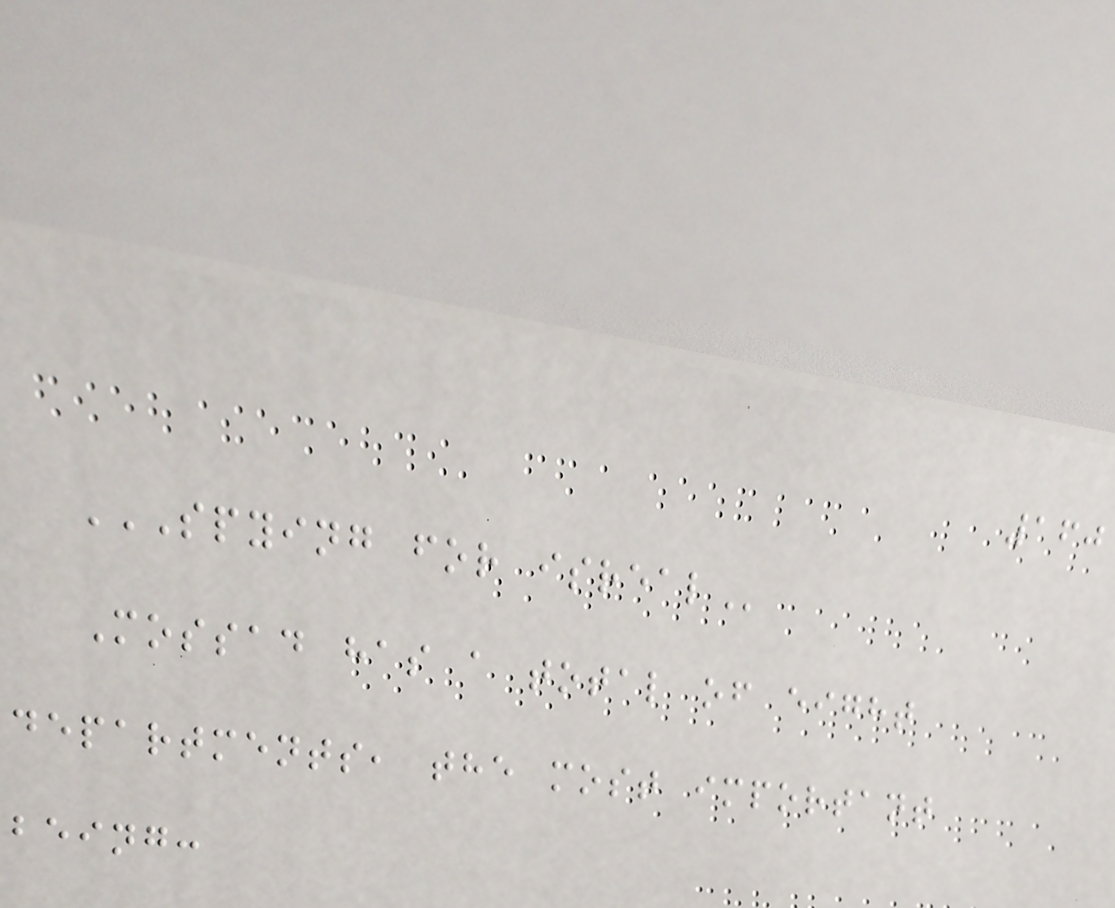160
SPYING FOR ISREAL
Mossad has a total of eight
departments, the most important
being:
